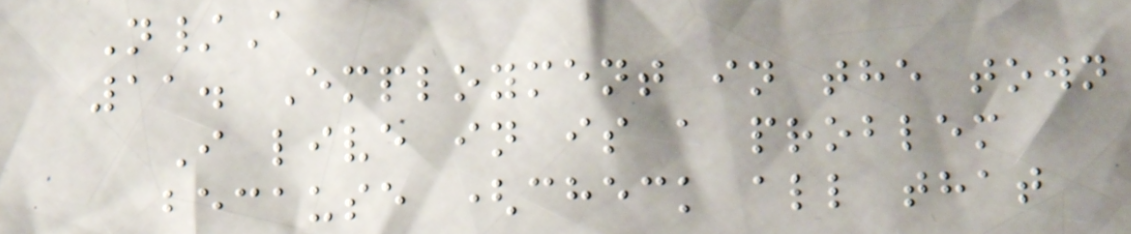N/A
11. Employment in the town
I live in is a problem
because (check all that
